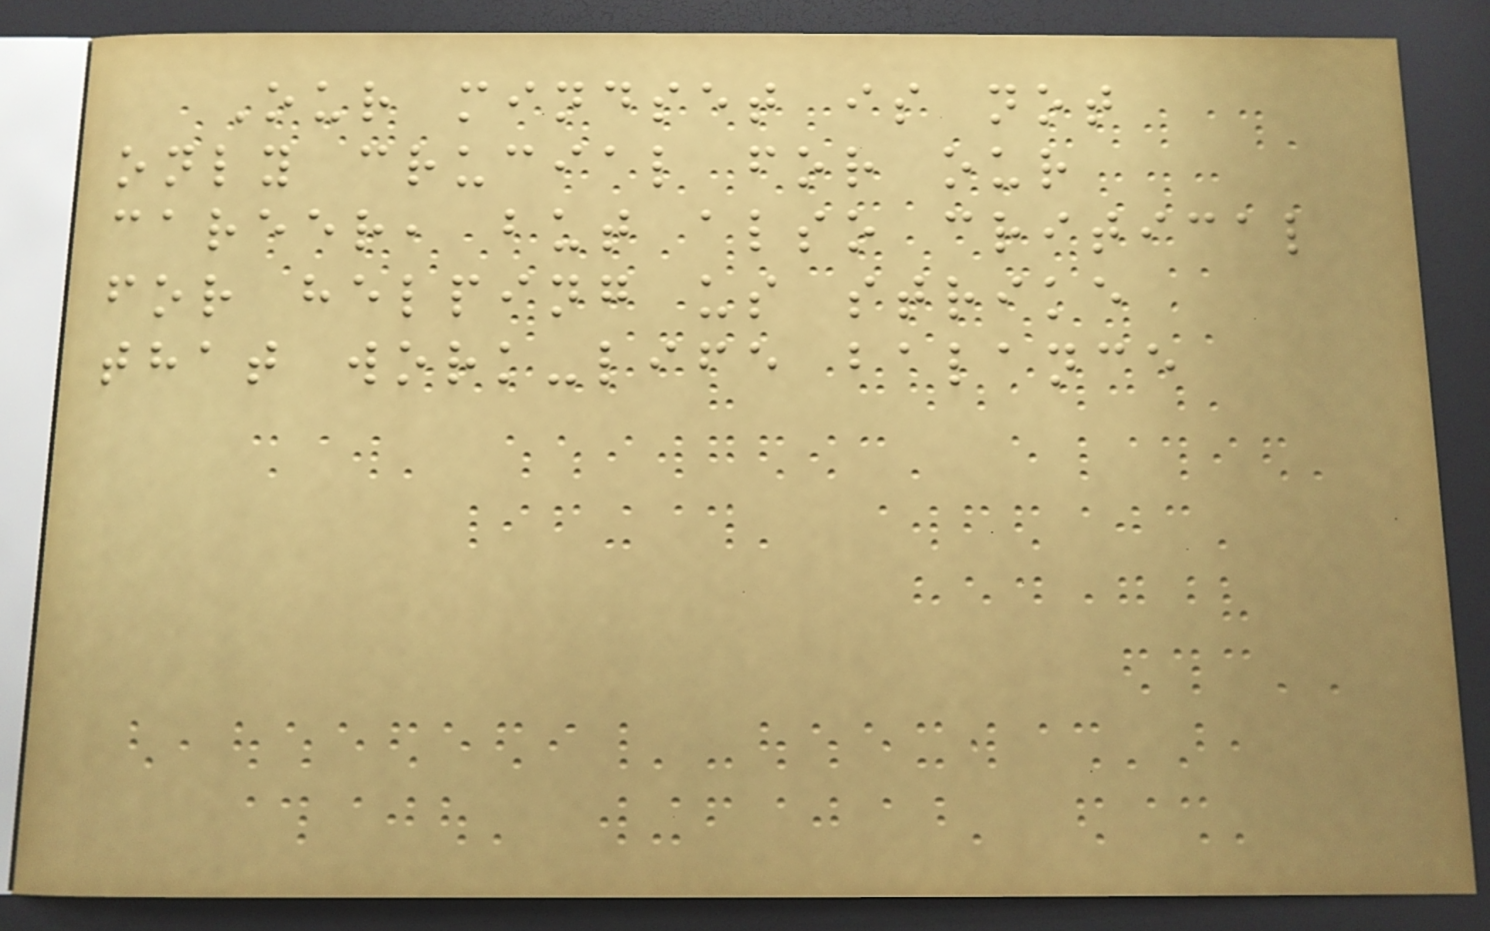Our mindset is not
only crucial for our
career, but also critical
for helping us strike
that work-life balance
